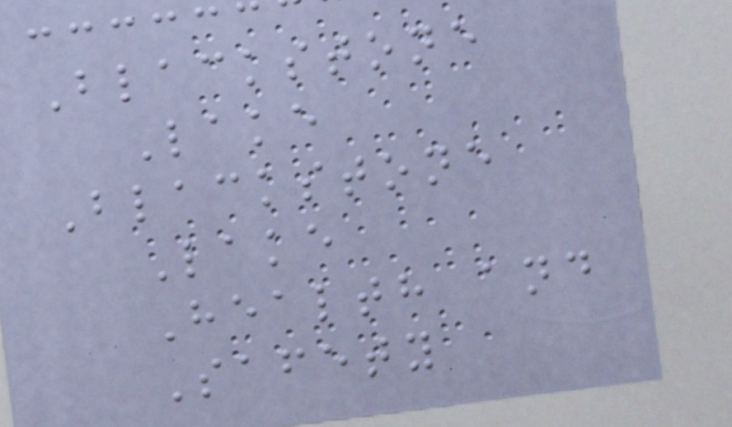Blackstone
Lake
Blackstone
Lake
Health and
Safety
